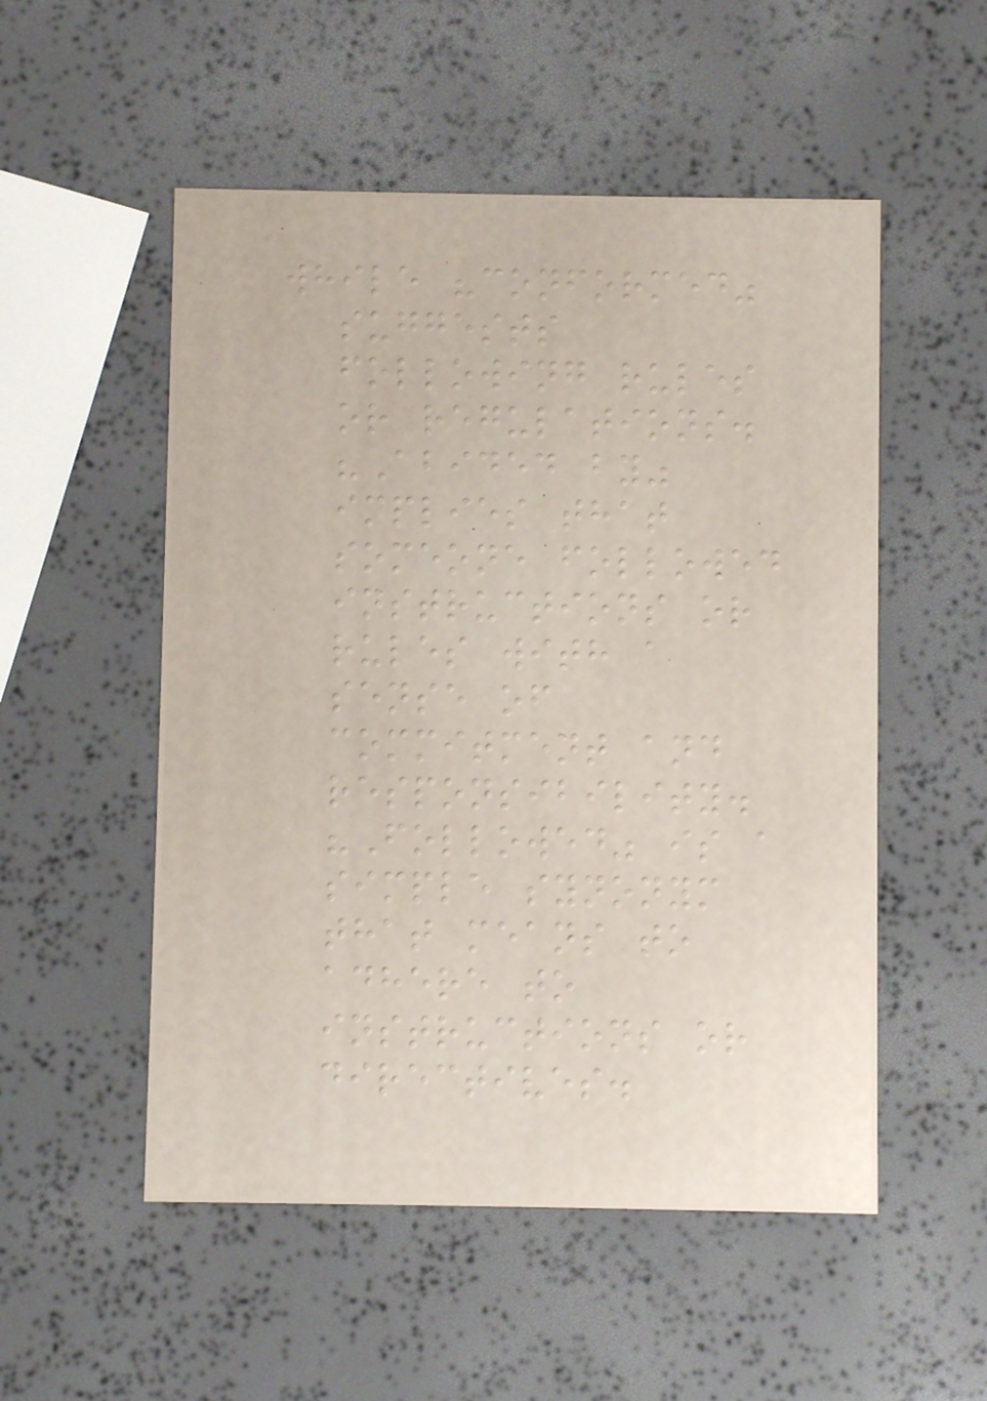while "conformed"
suggests
following rules
or regulations.
"Abided by"
implies that
someone followed
instructions or
rules with a
sense of
commitment and
responsibility.
"Followed" is a
simple synonym
that means to
adhere to
instructions or
directives.
